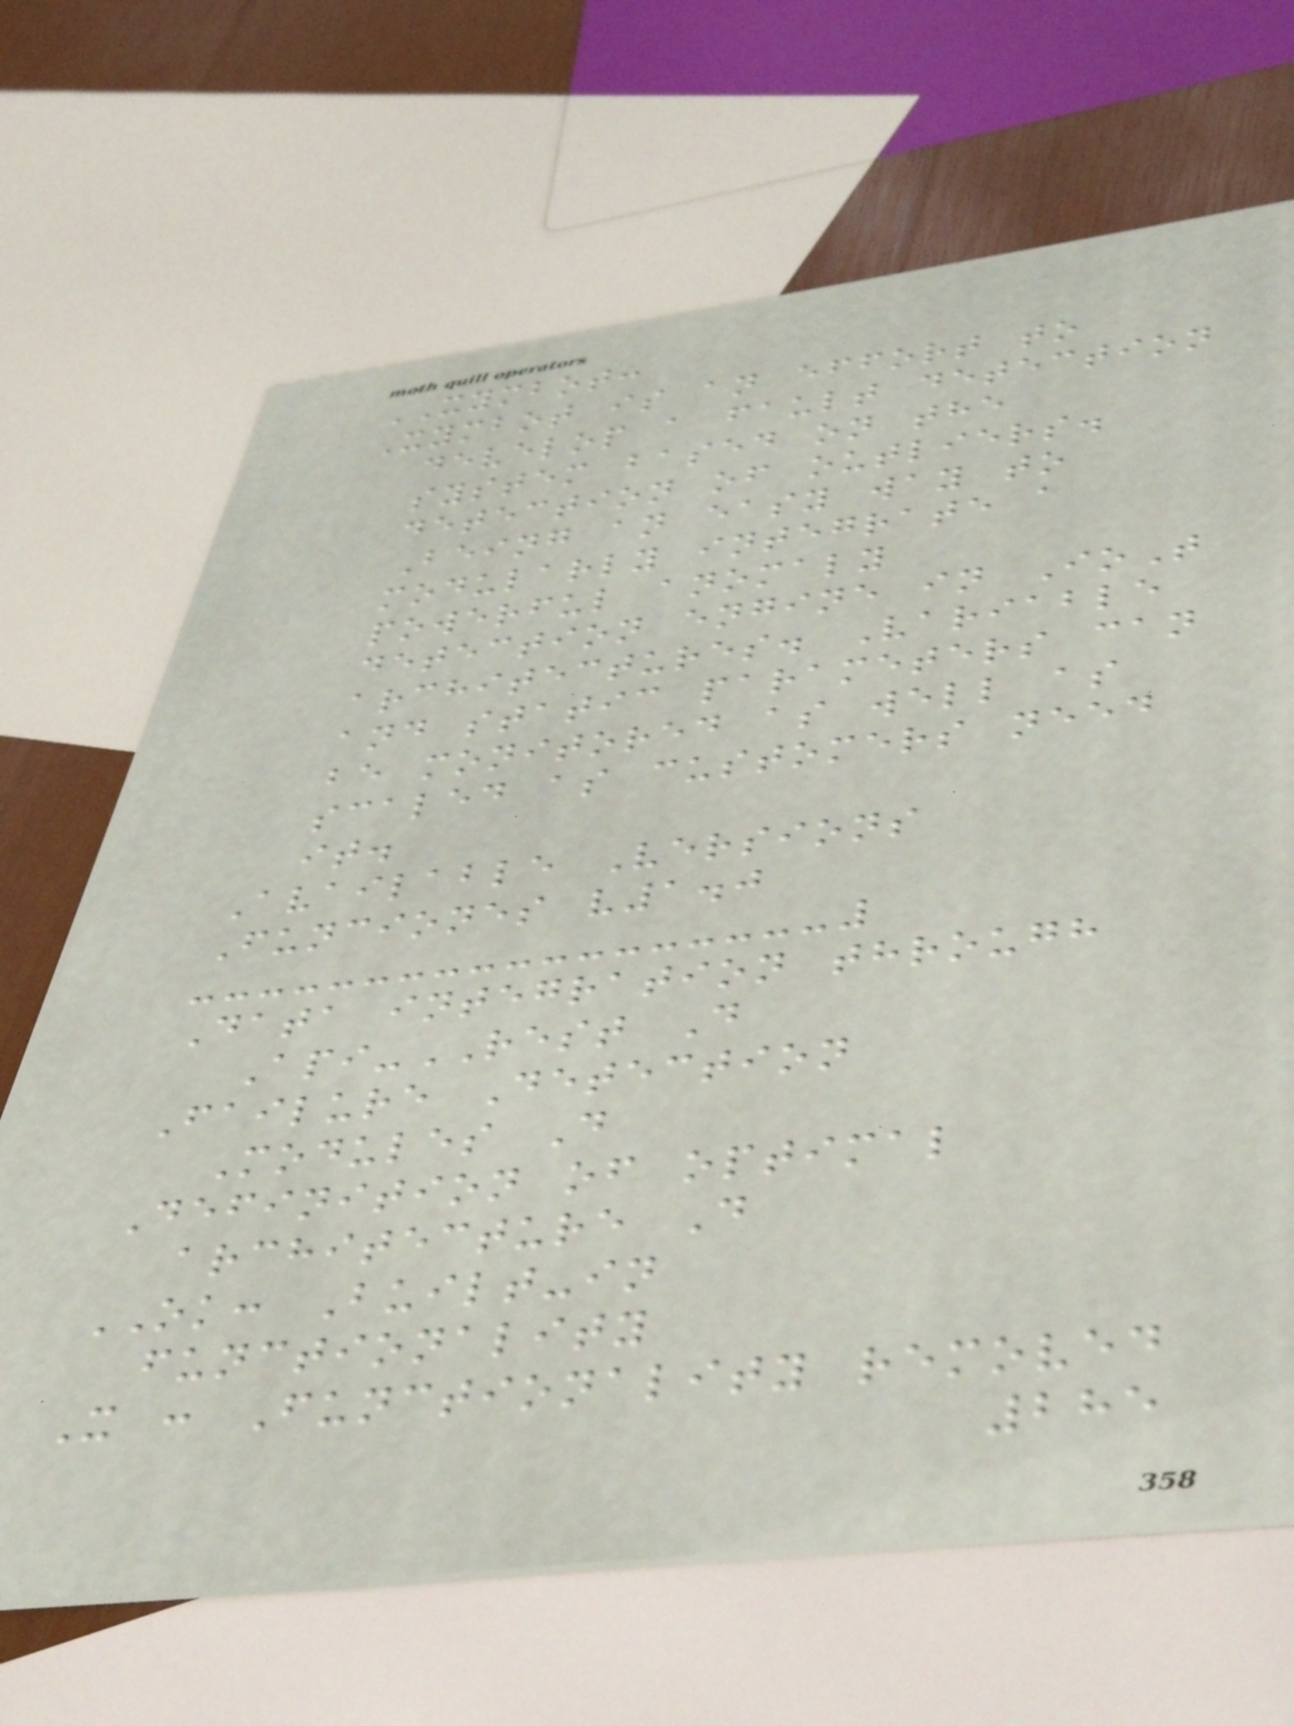XYMBOT:
Xymbot is an effort to
develop a fault detection
system based on the
detection of outliers.
Being an easy way to
modularly integrate a
powerful anomaly
detection engine in IoT
architectures. Variable
and static parameters can
be monitored as well as
scaled as customers need
it.
Available Versions
Funciones v1.0
Data integration through
Api-REST D
Failure Detection
Modules D
Definition of optimal
architecture D
OK: Built-in
functionality
X : Functionality removed
285
